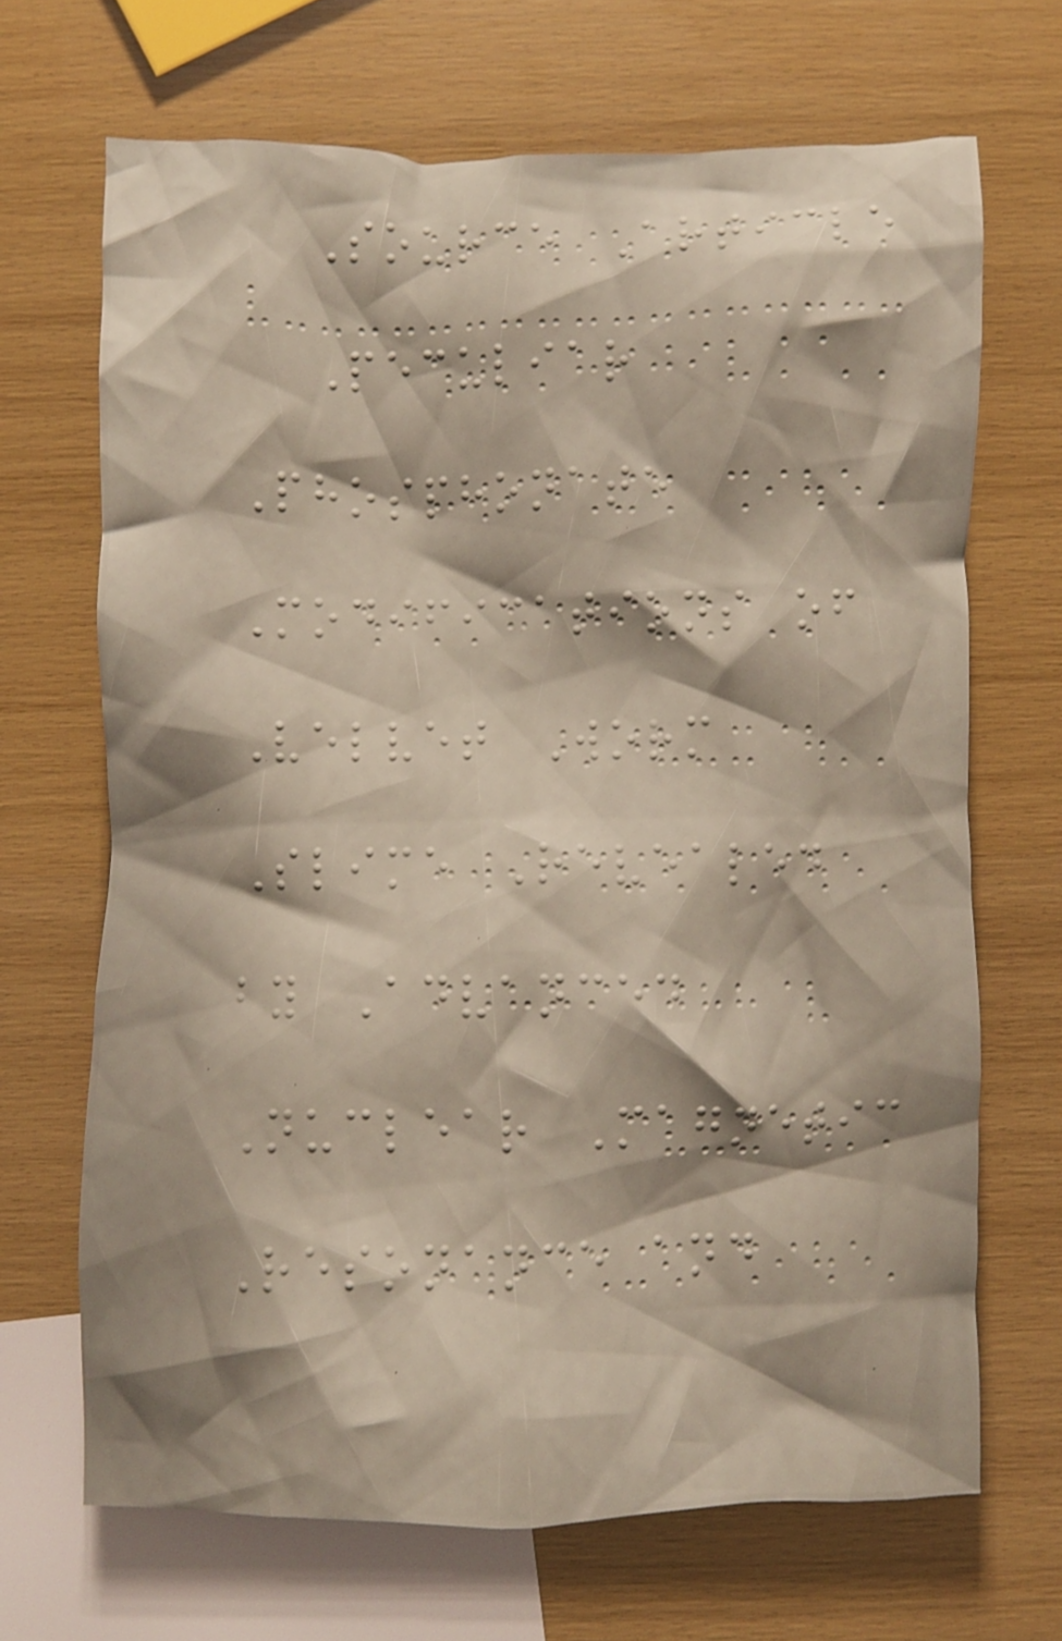Source Article
Peculiar
Phosphonate
Modifications of
Velvet Worm
Slime Revealed
by Advanced
Nuclear Magnetic
Resonance and
